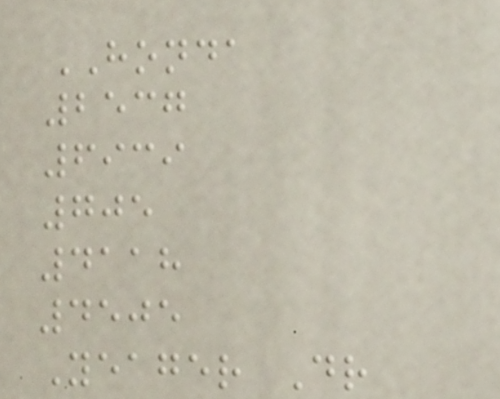HONDA
2537
6939
705
4118
4505
Yeager Dr
